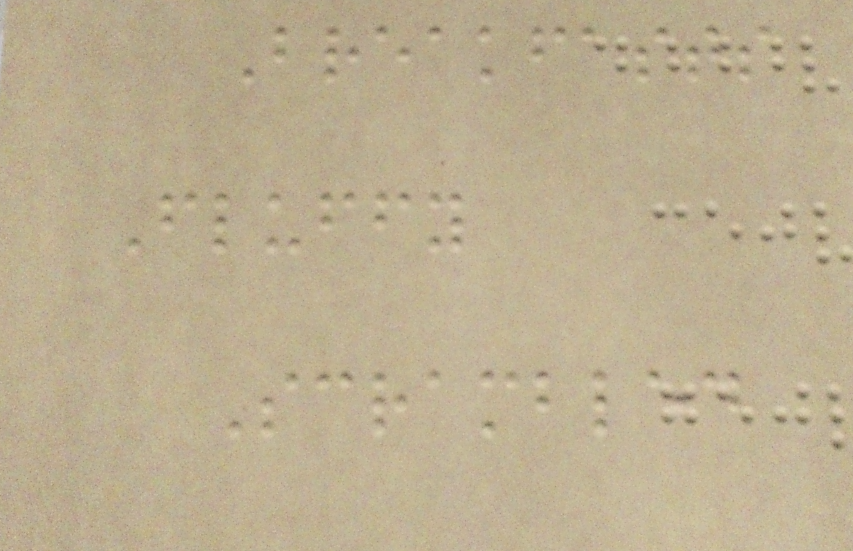Breakfasts
Fluffy
Scrambled
